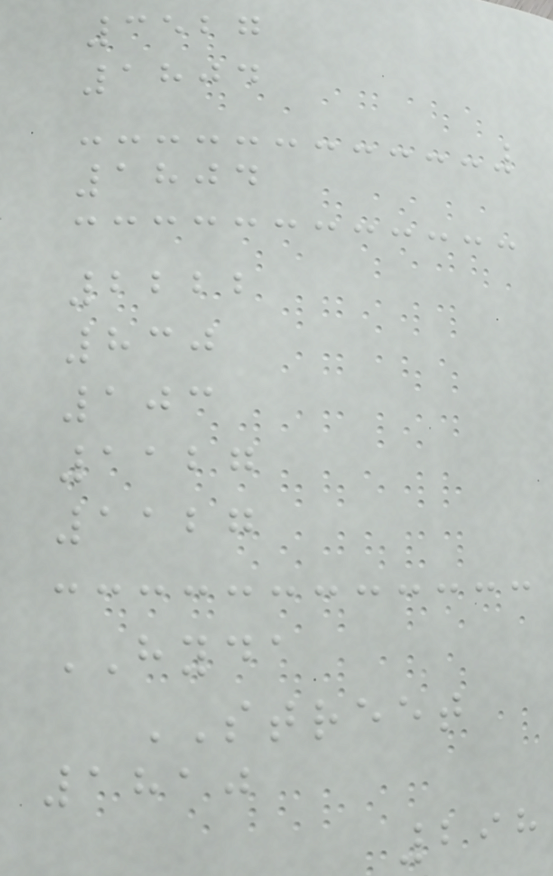3527
1804
1804
2222
830
103
1127
1127
HYDA
STREET
1810
298
